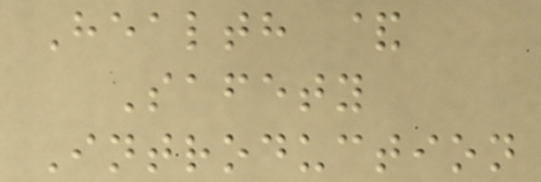Health &
Safety
Introduction
